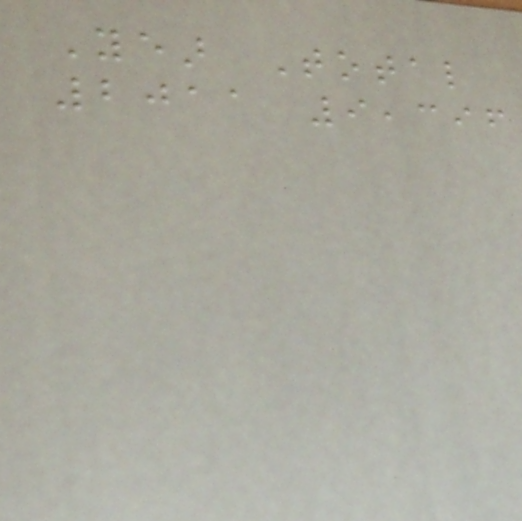Year Total
2011 9,396
